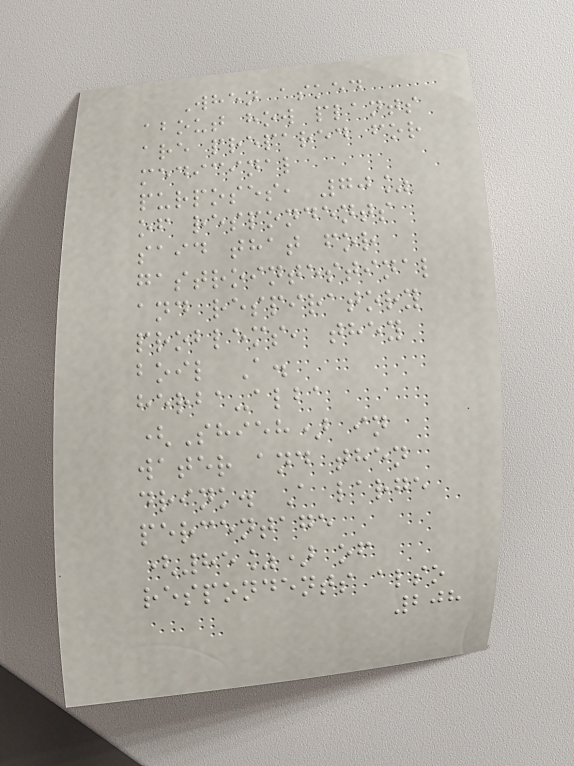When asked
about how plants
are prepared for
medicinal
purposes, 70%
of respondents
said that for
gastrointestinal
and respiratory
problems, they
boil A.
herba-alba
(Shieh) in
water and then
drink. A large
percentage
(85%) of
respondents also
208
